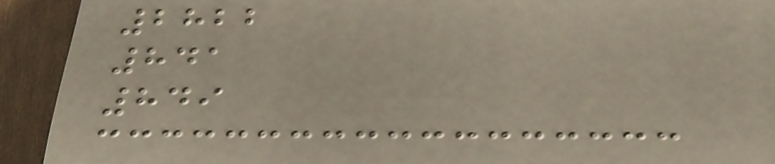2822
841
849
